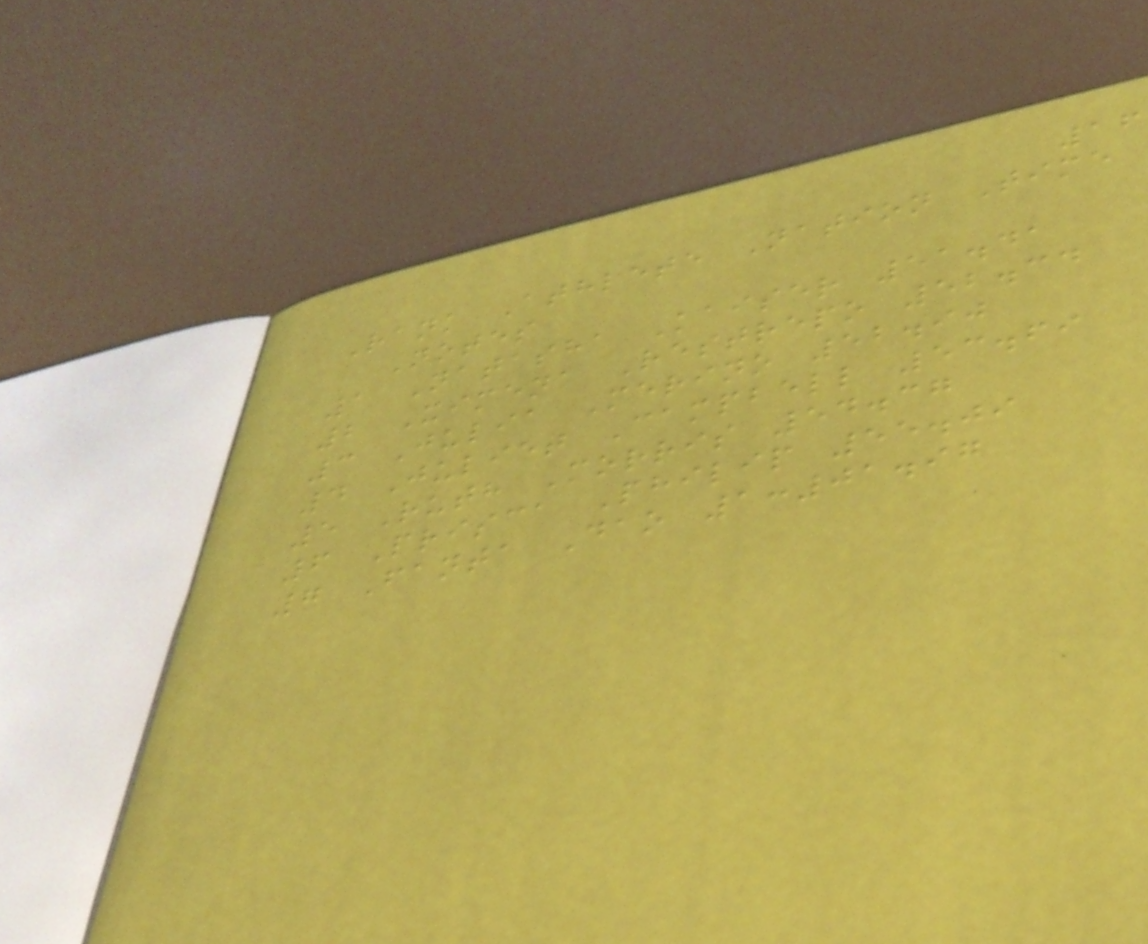16
Rank Athlete Nation Time
Notes
1 Natasha Kaiser 51.41
2 Ximena Restrepo 52.34
3 Julia Merino 52.90
4 Juliet Campbell 53.69
5 Ruth Morris 54.37
6 Prisca Philip 55.09
7 Fanta Dao 1:01.97
